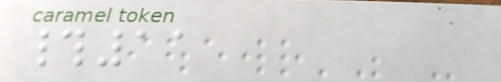#11
